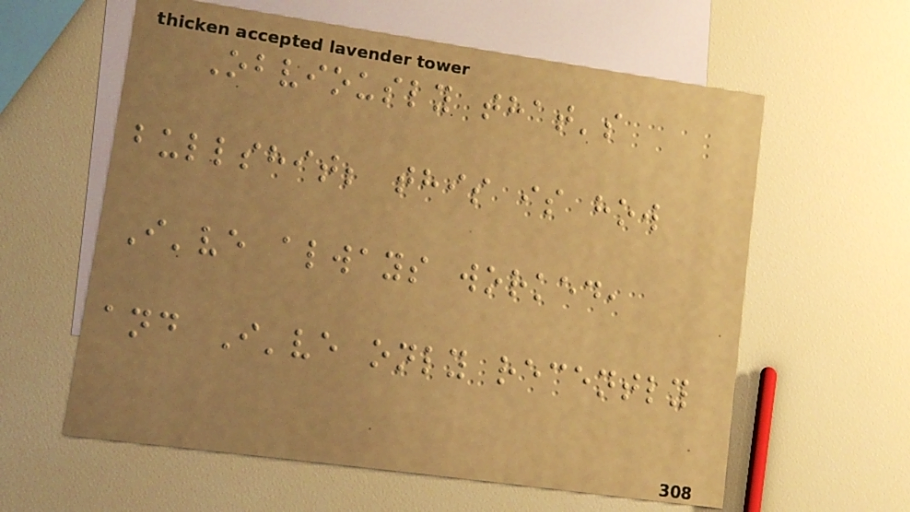Obviously that's
bullshit; this is how
I've always worked,
and I've only recently
